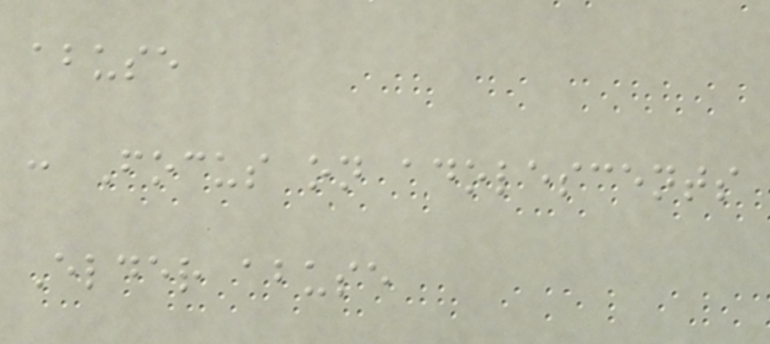abuse
: Focus on adolescents
Elder abuse
